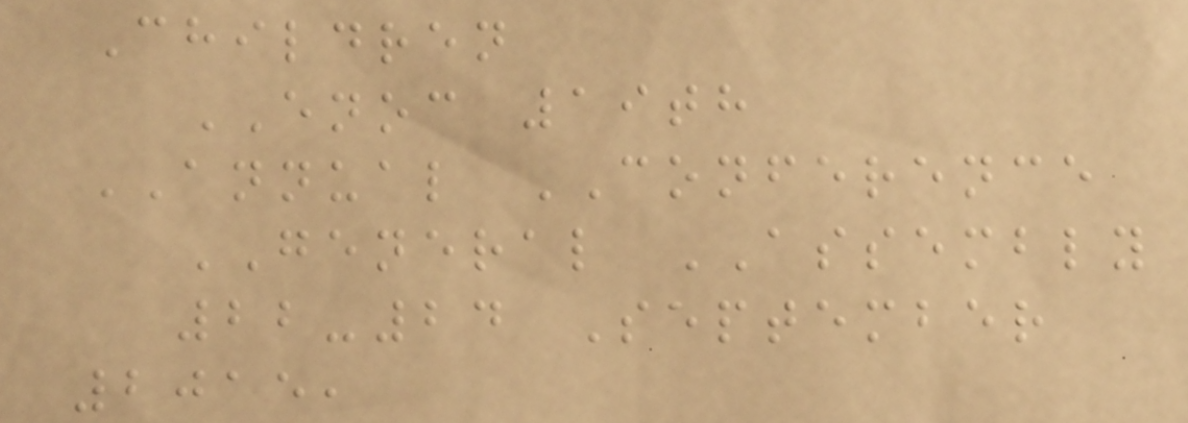Children
ENOC 19th
ANNUAL CONFERENCE
GENERAL ASSEMBLY
22-24 September
2015,
